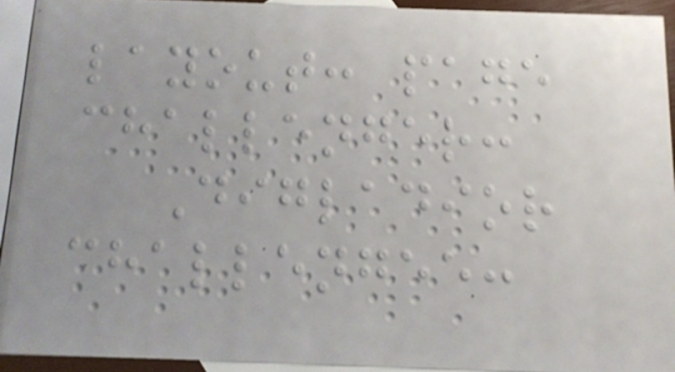layout: page
challenger:
Digladior
challengee:
